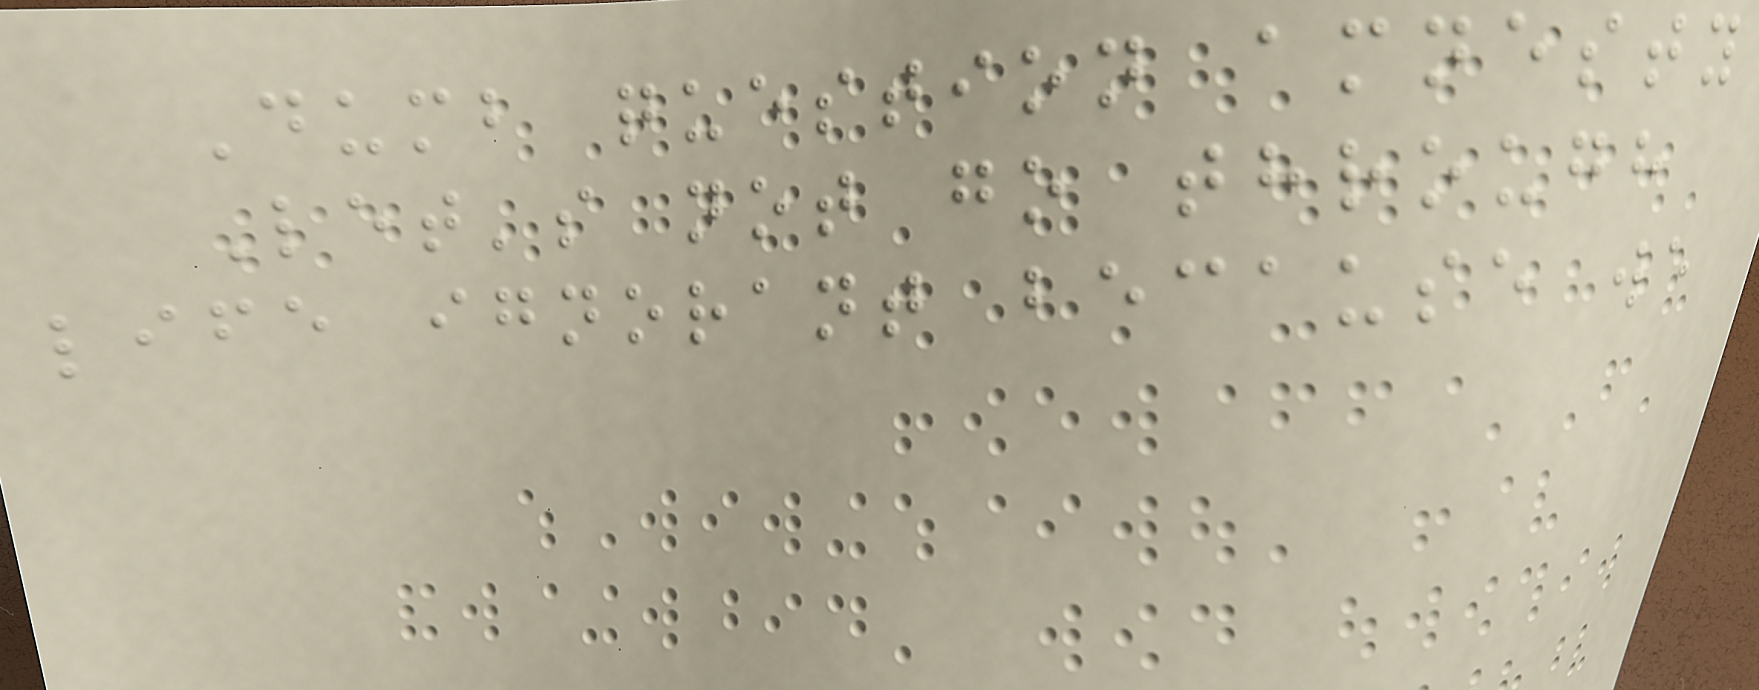Dumb question amnesty
Let's not go through
life ignorant because we
